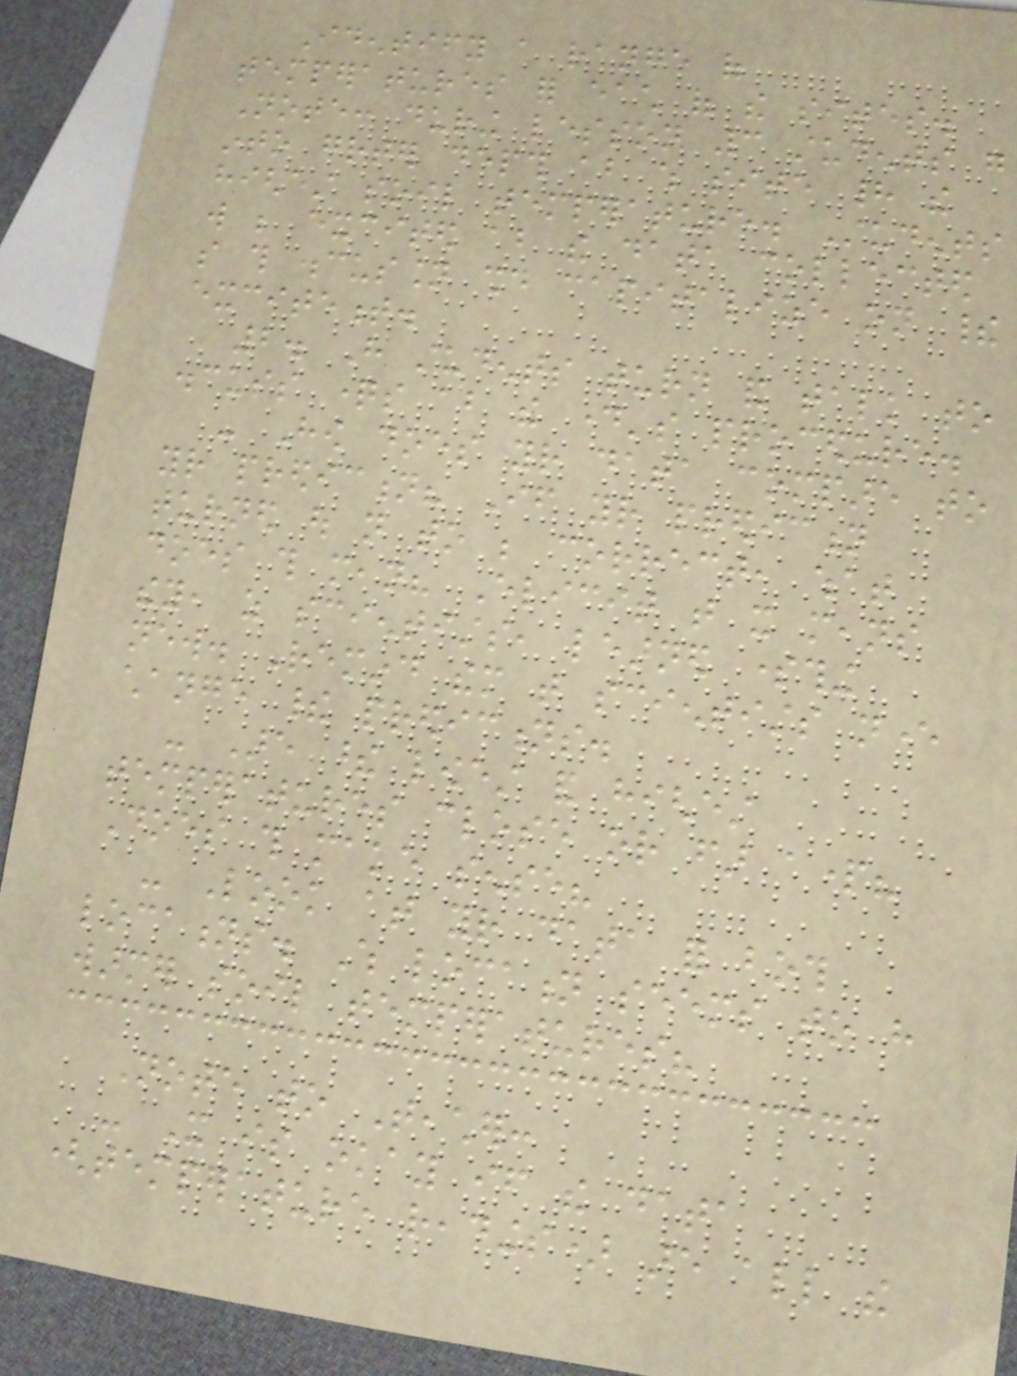Identify a range of
temperatures for each of the sites.
Note: during lesson 3 students go
into greater depth about which site had the
highest soil temperature. Students
will be excited about the data collected
so this discussion should capitalize on their
excitement.
2. Have students turn and talk to
discuss questions about the day's procedure.
- How does your data compare to
your prediction? If your prediction
turned out not to be correct, what
does this mean? Elicit that it means
they, as scientists, learned something
new. Remind them that scientists never
change their predictions.
- Are these lowest and highest
temperatures close or far apart?
Does this make sense?
- Look at your data for both
locations. Which location seems to have
warmer soil temperatures?
Note to Teacher:
- It is okay if the data
(temperature readings) are all the
